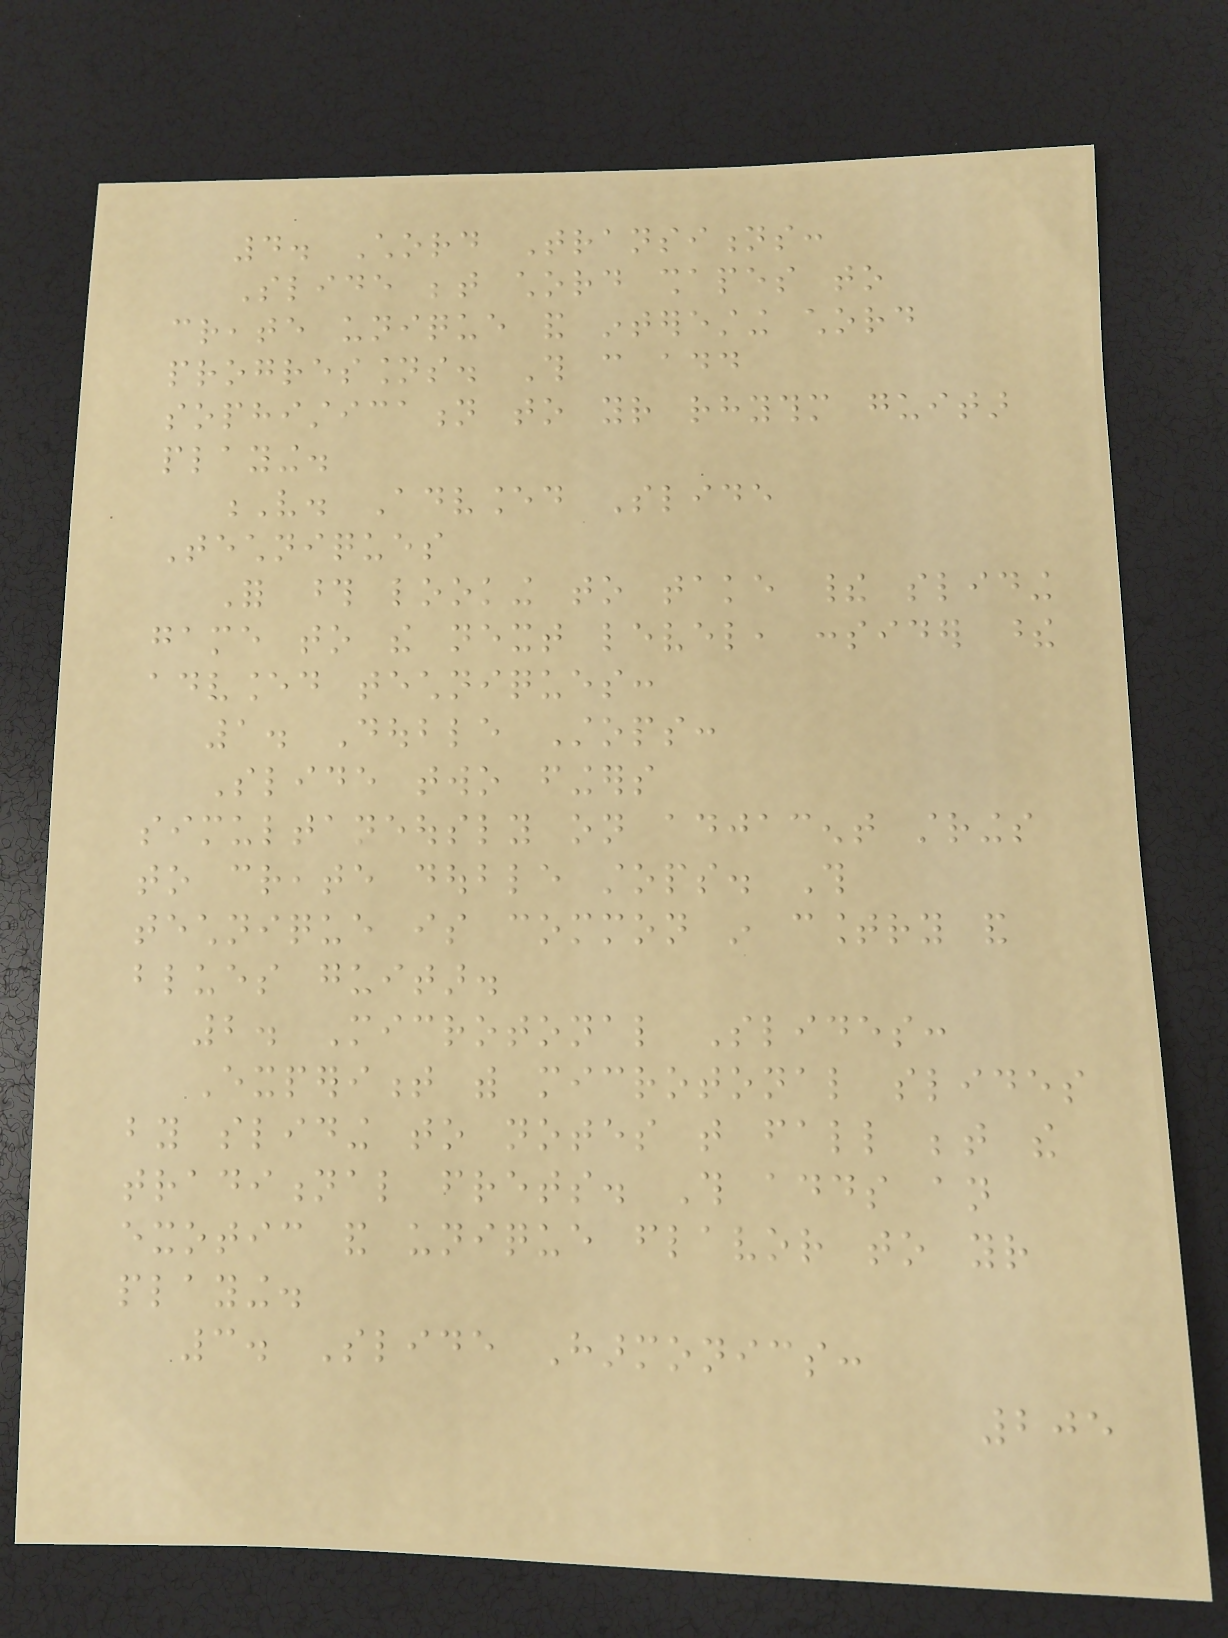4. Chord Transitions:
Slide between chord shapes to
create unique and interesting chord
progressions. This can add
sophistication to your rhythm guitar
playing.
V. Advanced Slide
Techniques
For those looking to take their sliding
game to the next level, consider these
advanced techniques:
1. Double Stops:
Slide two fingers
simultaneously on adjacent strings
to create double stops. This
technique is common in country and
blues guitar.
2. Microtonal Slides:
Experiment with microtonal slides
by sliding to notes that fall between the
traditional frets. This adds an
exotic and unique flavor to your
playing.
3. Slide Harmonics:
205
